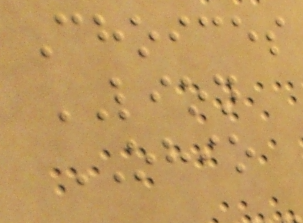Choices
LION
OHIO
